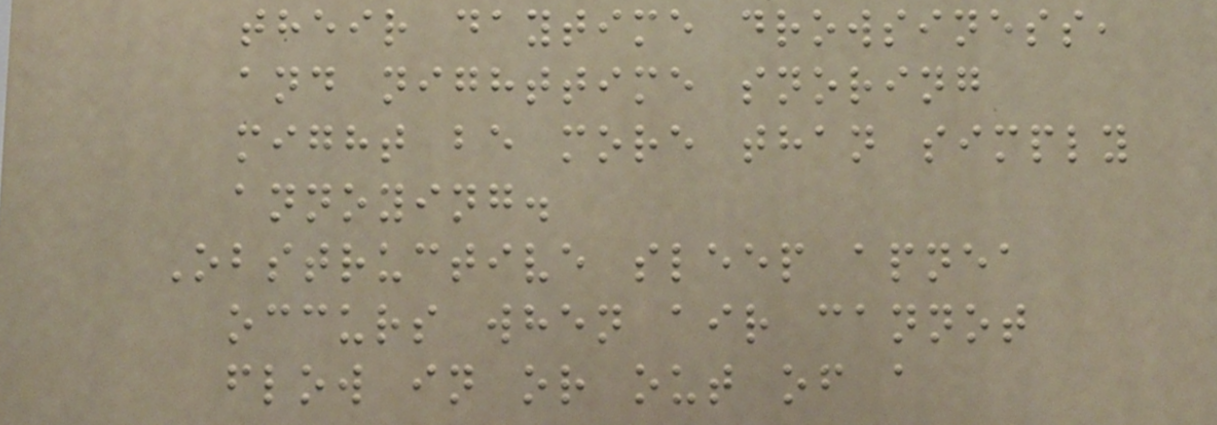their daytime drowsiness,
and nighttime snoring
might be more than simply
annoying.
Obstructive sleep apnea
occurs when air cannot
flow in or out of a
